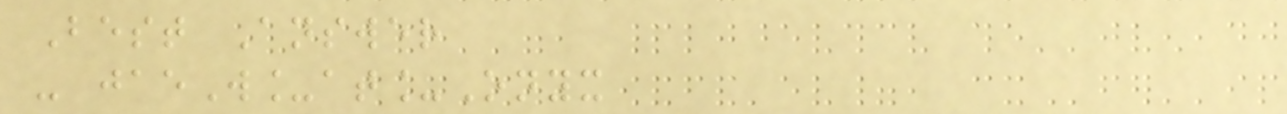Best Answer
- jaeW_at_Onyx
